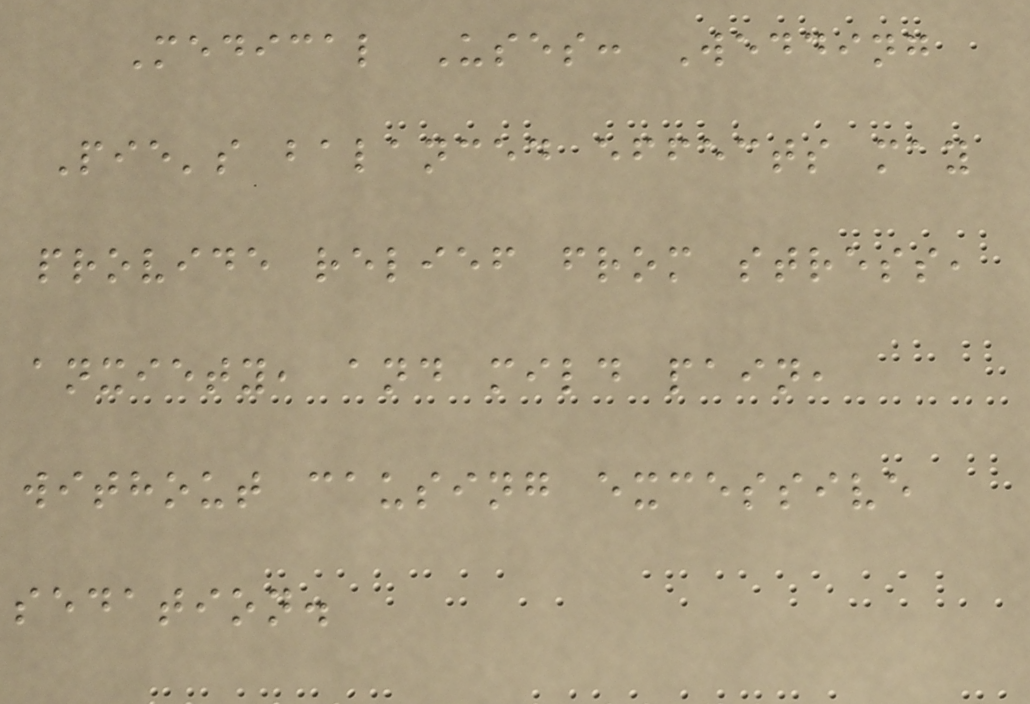Medical Uses: Wedding
Pie's balanced effects may
provide relief from stress,
anxiety, and mild pain,
without causing excessive
sedation.
